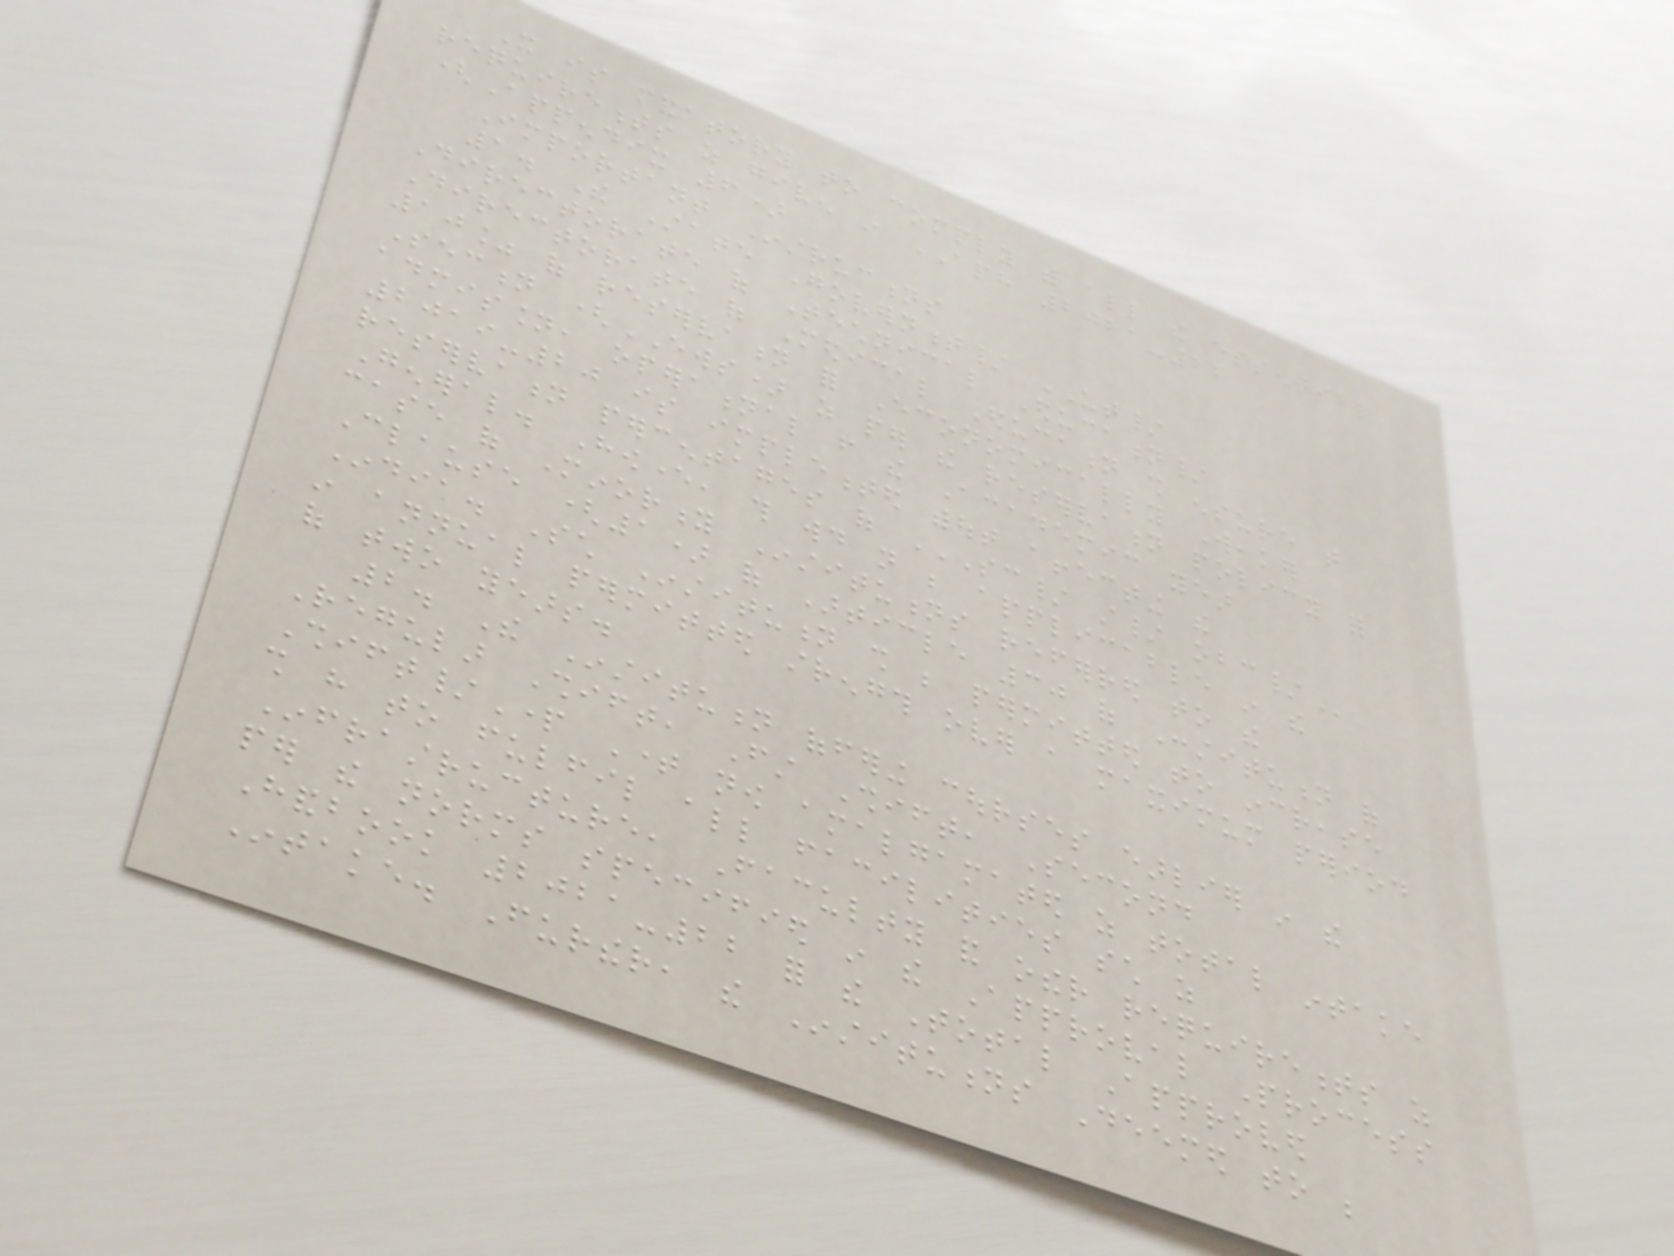It is mandatory to comply with all the essential
requirements as given in APH 2021-22
(Appendix 6)
Important Instructions
1. The State Government/ UT/
Directorate of Technical Education/
Directorate of Medical Education shall ensure that
10% of reservation for Economically Weaker
Section (EWS) as per the reservation policy for
admission, operational from the Academic year
2019-20 is implemented without affecting the
reservation percentages of SC/ ST/ OBC/
General. However, this would not be applicable in the
case of Minority Institutions referred to the
Clause (1) of Article 30 of Constitution of
India. Such Institution shall be permitted to increase
in annual permitted strength over a maximum period
of two years.
2. The Institution offering courses earlier in the
Regular Shift, First Shift, Second
Shift/Part Time now amalgamated as total intake
shall have to fulfil all facilities such as
Infrastructure, Faculty and other requirements as
per the norms specified in the Approval Process
Handbook 2021-22 for the Total Approved
Intake. Further, the Institutions Deemed to be
